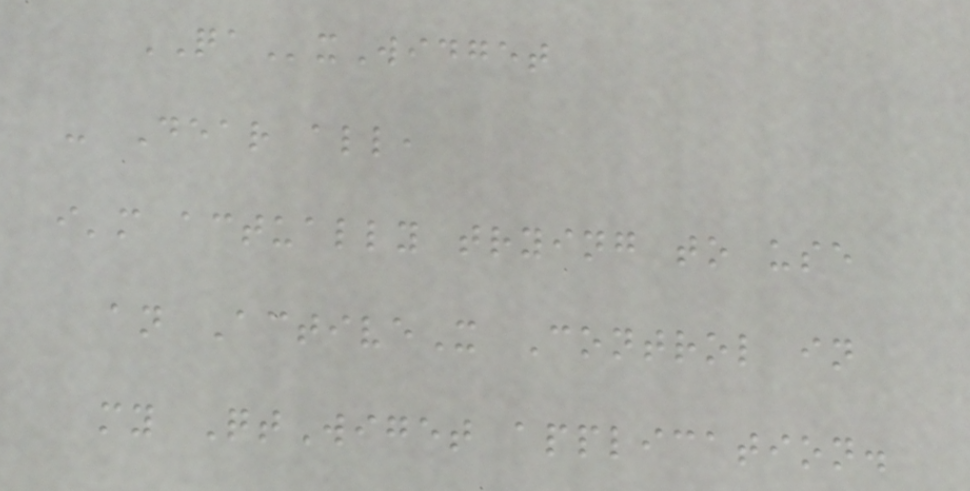QAxWidget
- Dear all,
i'm actually trying to use
an ActiveX Control in
my QtWiget application.
